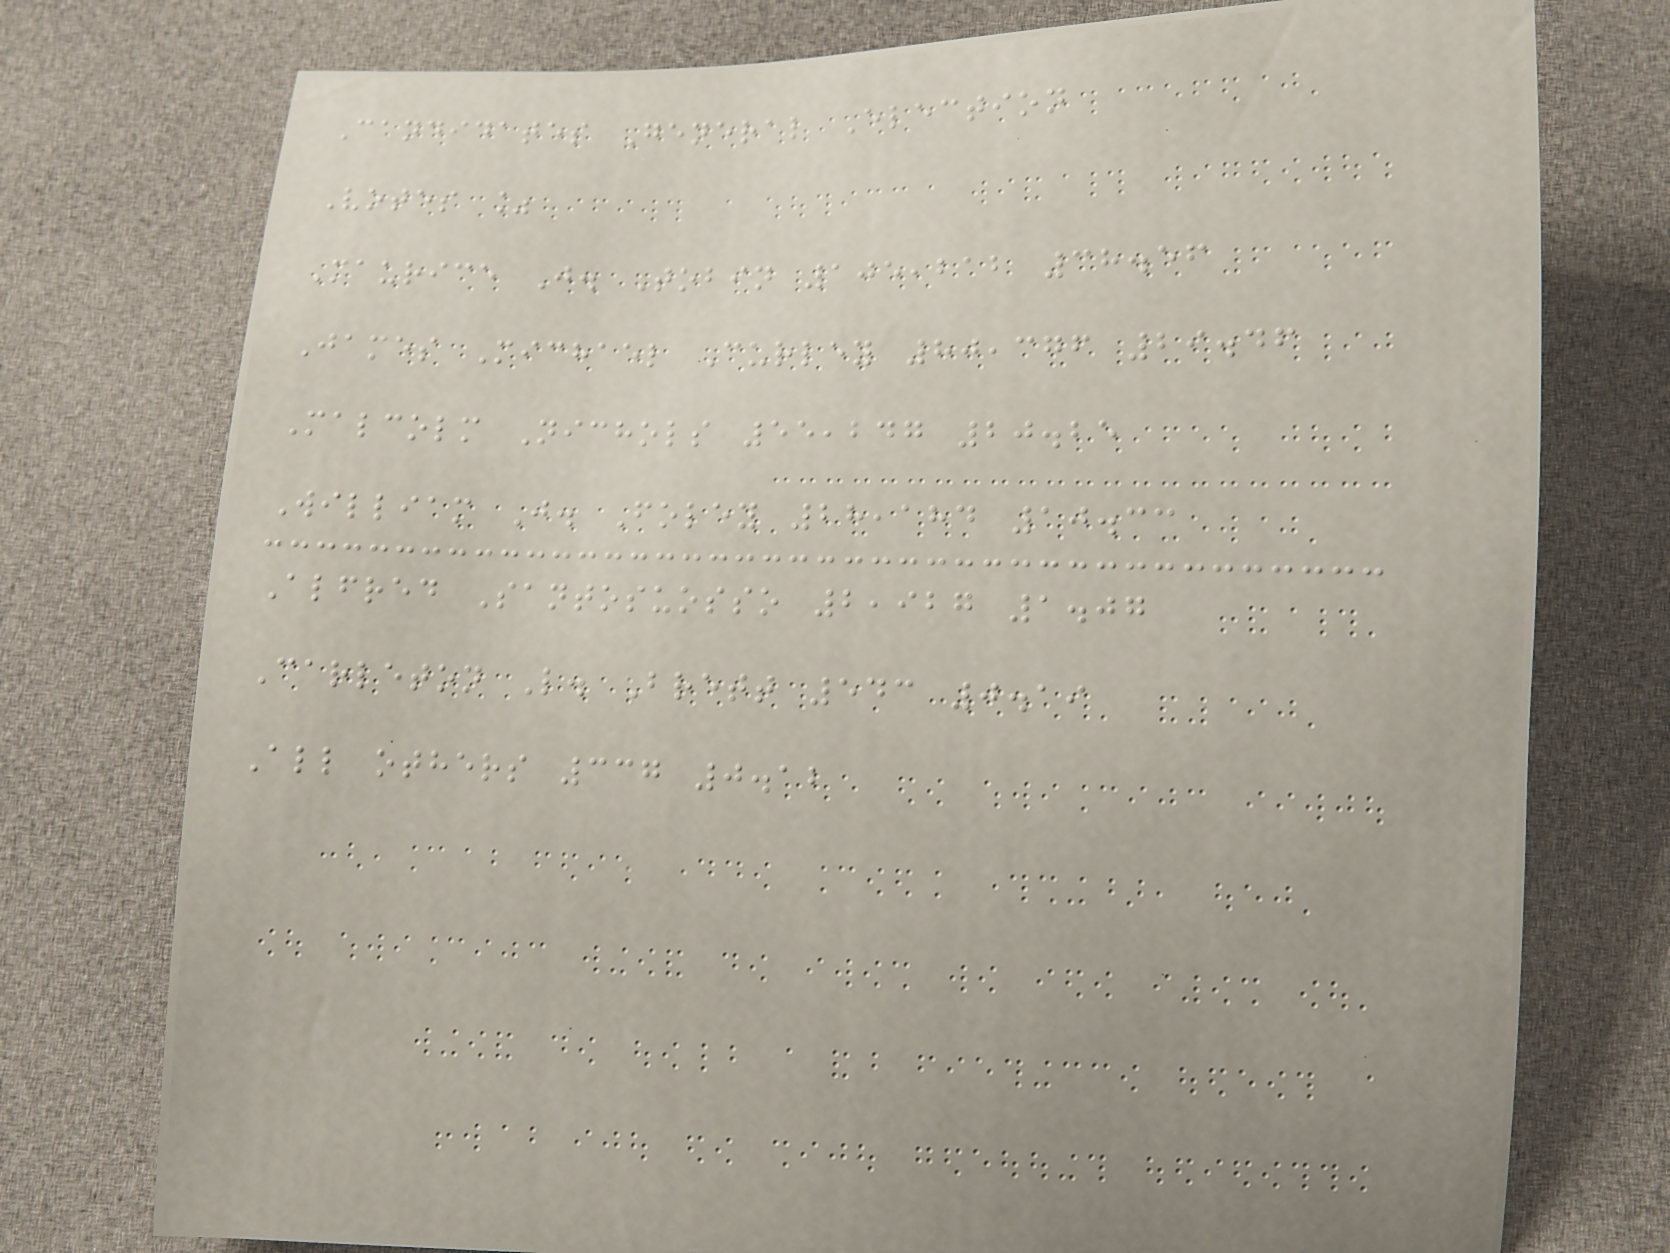Candidates General Election
Votes %
Maurice J. Tobin 105,212 38.56
James Michael Curley 80,376 29.46
Malcolm Nichols 55,247 20.25
William J. Foley 28,184 10.33
Alfred Santosuosso 2,927 1.07
Carleton L. Brett 543 0.19
All others 337 0.12
